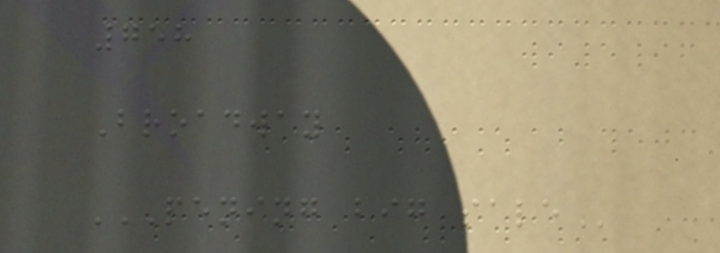758
Broadway
PENING BIG SALE
